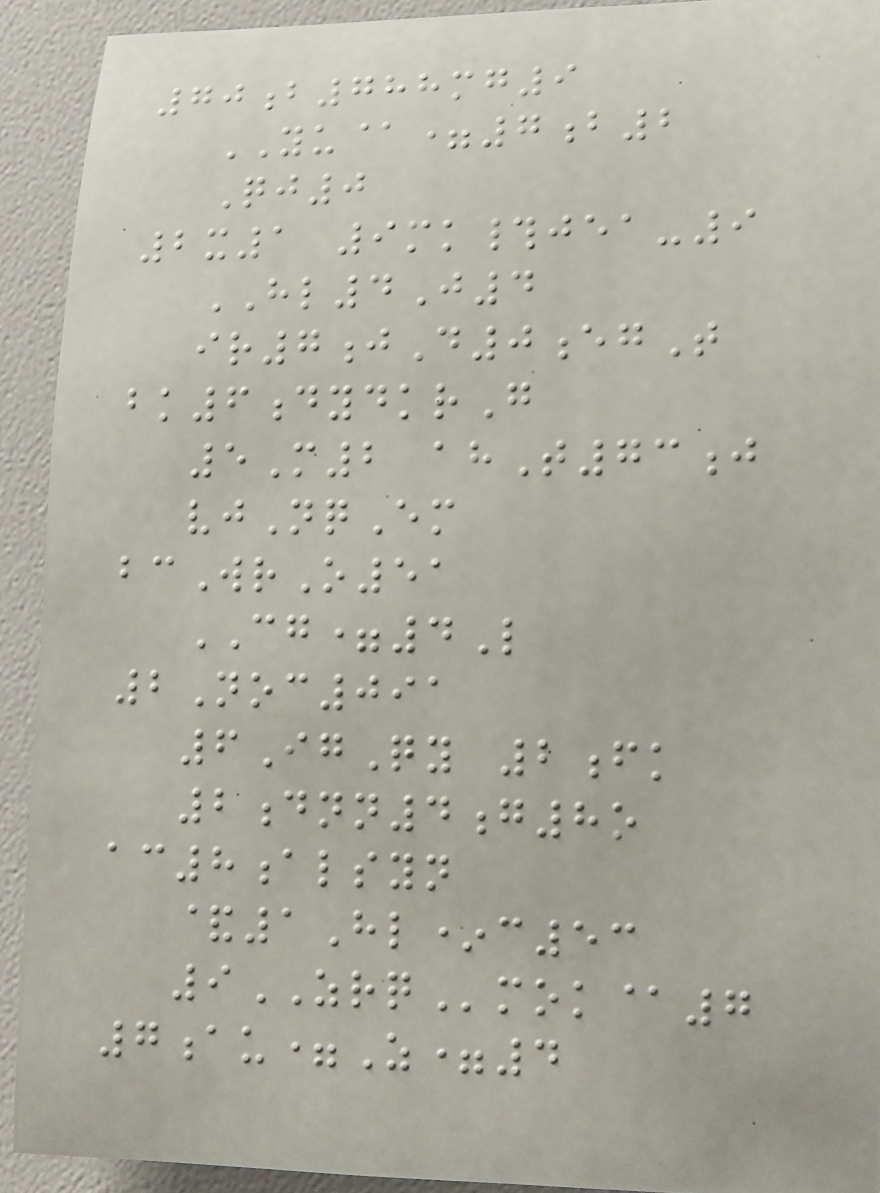70b788mg9
YU@=7b2
Qj0
2x1 9mk#jea-9
HL4J4
ir7jD0egT
bk6dydkrG
5M2 ahT73j
vjNqEm
bcWrO51
CG=4L
2Noc091
6IgQy 2fk
2dnn4g8o
ac8alsyn
&1Hl*c53
9ZRQmok@7
7au=Z=4
